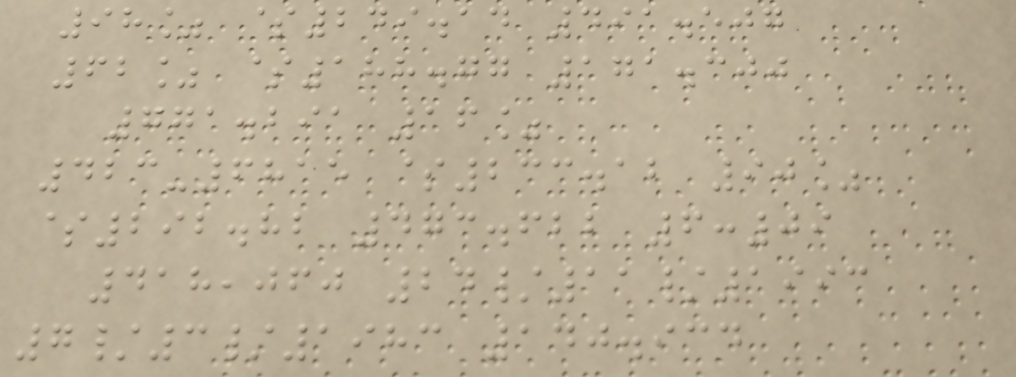98% $249.14 491.507
62% $188.77 171.300
771.291 16%
423-6815 $233.12 90%
$292.82 473.622 6:09
418,060 24/11/1993
7/3/1983 140.934
